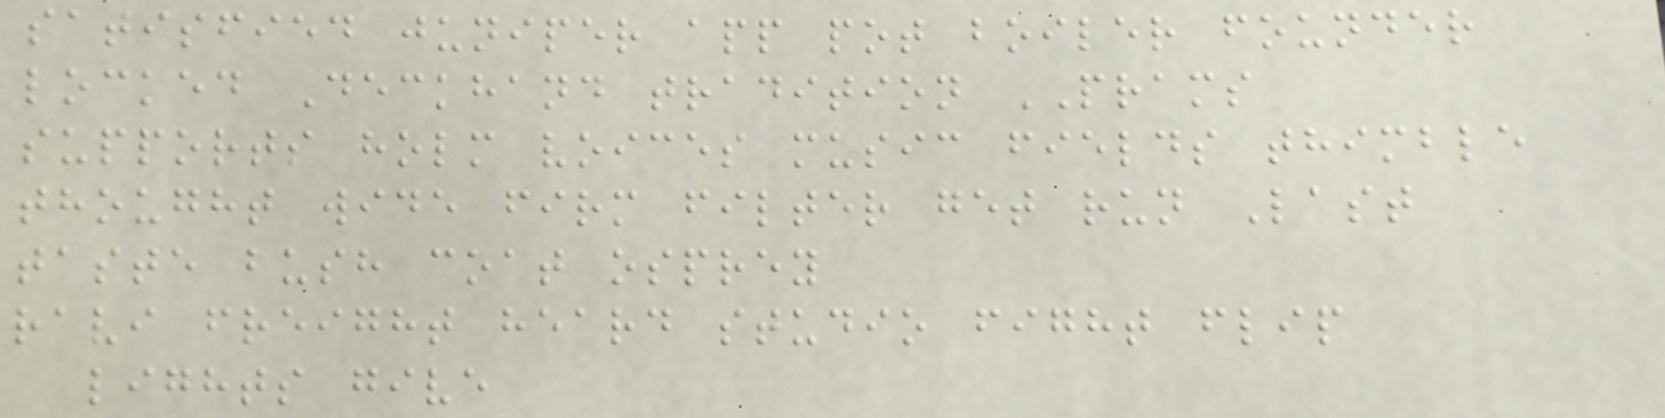satisfied juniper app pot boiler founder
locked Deckhand tradition PRAMS
supports holm voices music fields thimble
thought wide firm filter get run Last
taste bush coat osprey
ravi freight heard studio fight flip
lights give
